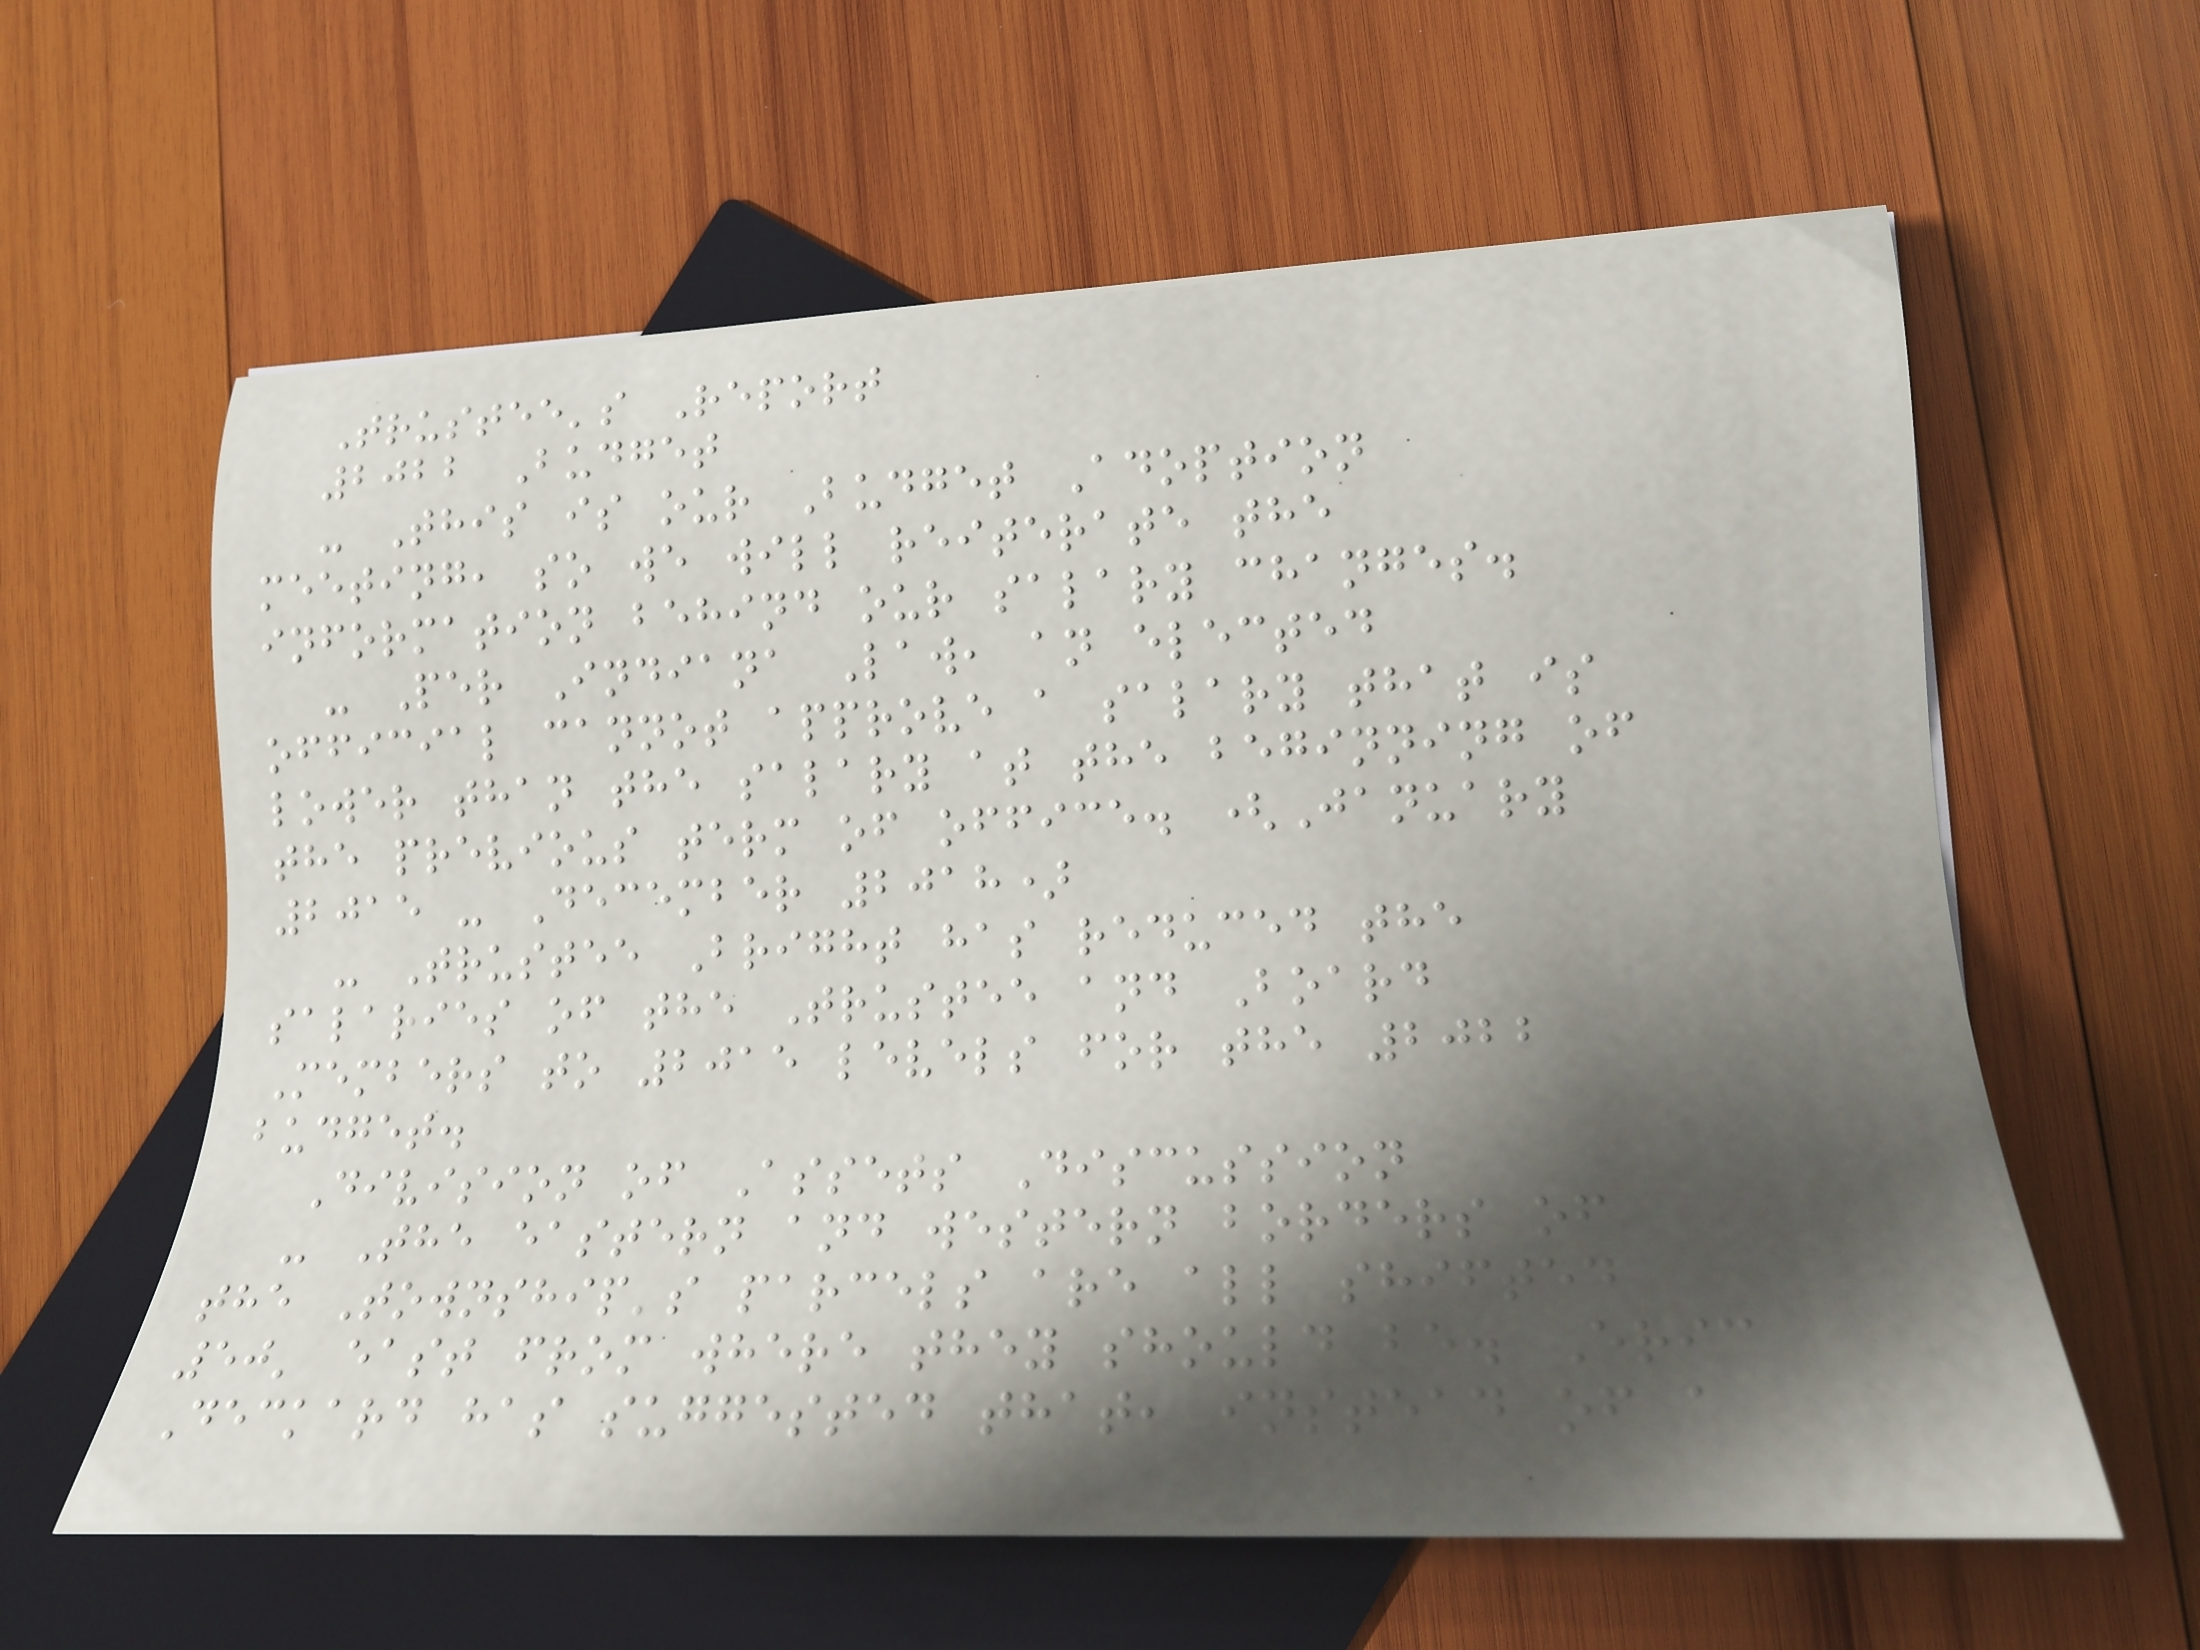Trustee's Report
2022 Budget
- This is our Budget Adoption
meeting, so we will reiterate the
information behind our salary changes.
- Per Indiana Law, an elected
official cannot approve a salary that is
lower than the salary at the beginning of
the previous term of office. (January
2015 - December 2018)
- Trustee Bright has reduced the
salaries of the Trustee and Board
Members to 2015 levels for the 2022
budget.
Division of Assets Discussion
- The eastern and western borders of
the Township's parcels are all shifted
50' east from where they should be. Eric
Deckard has suggested that, instead of a
